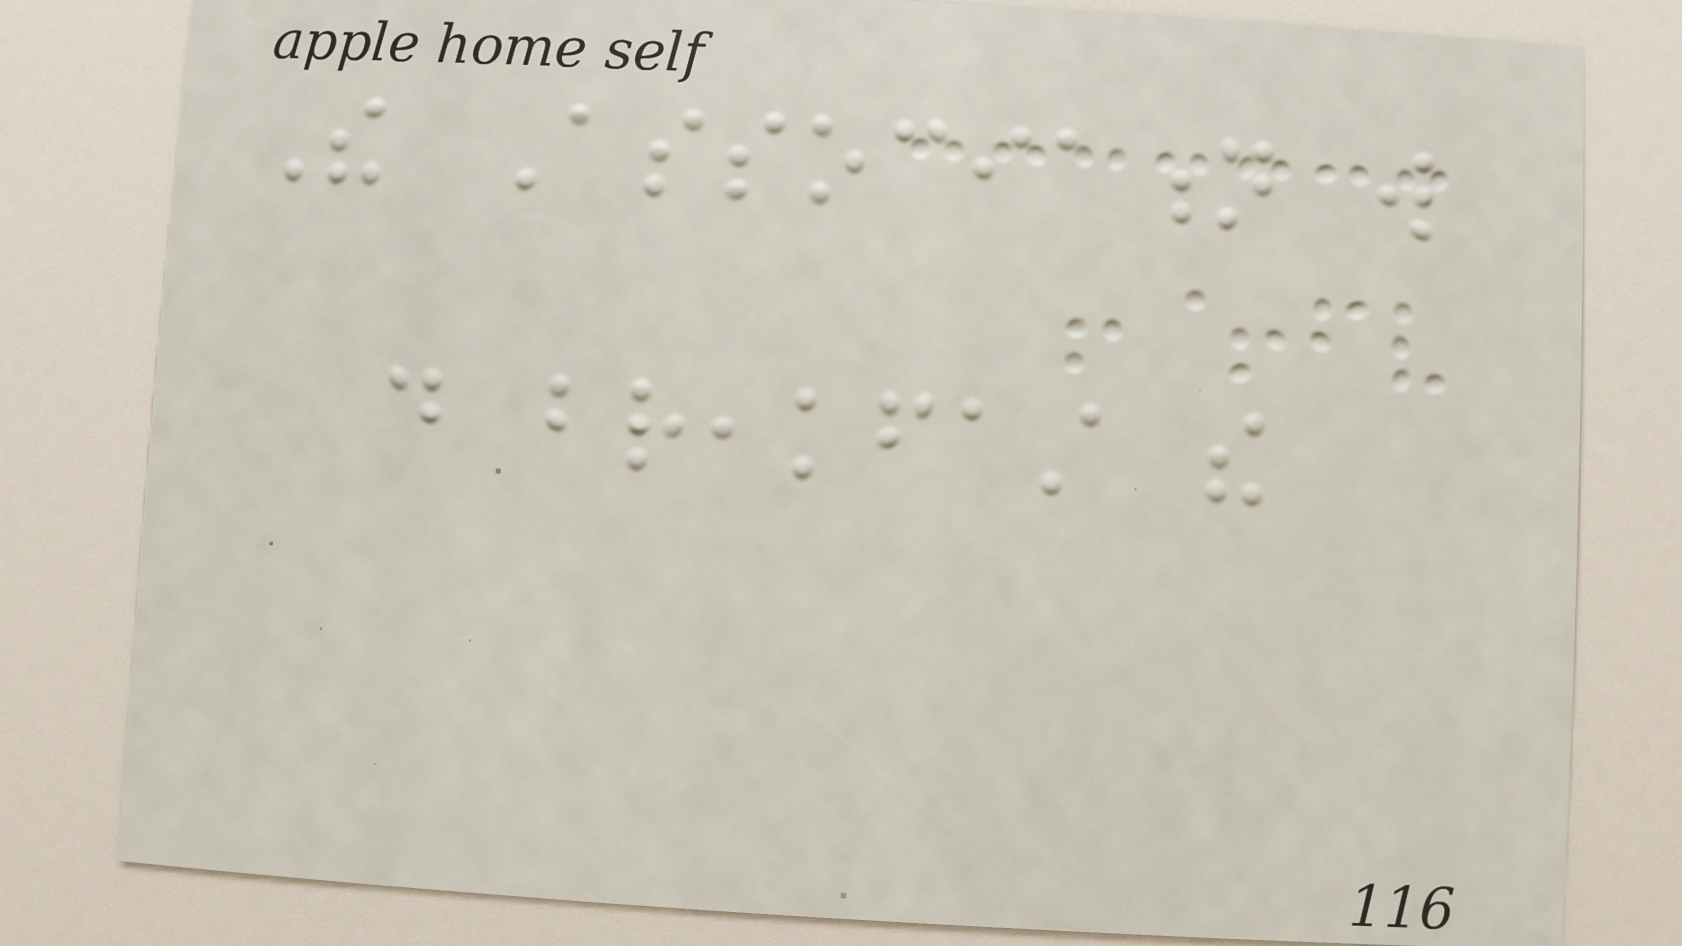The Association will
do breakfast the
